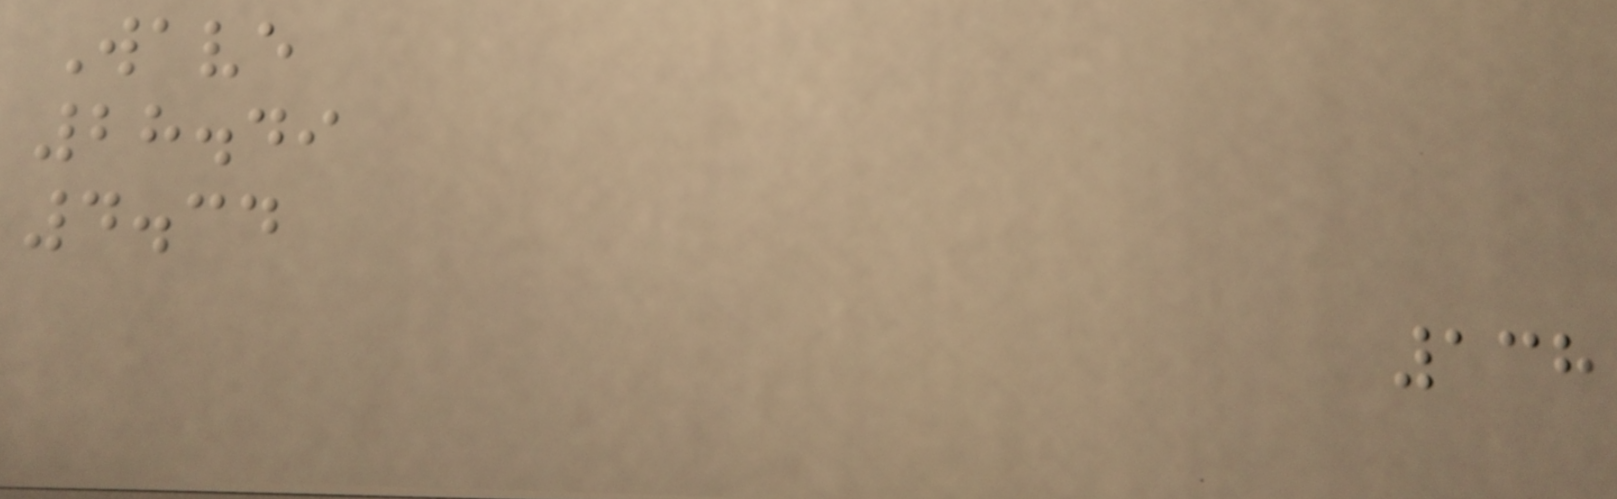Wave
28.49
4.34
138
